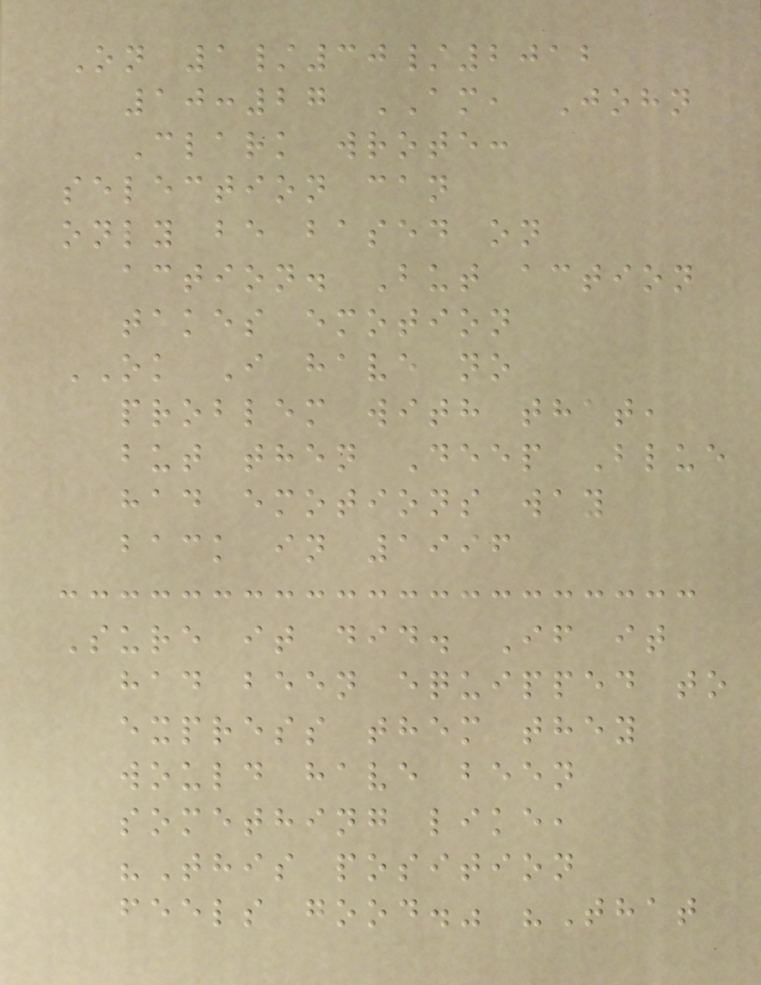On 1/30/2012
10:27 AM, John
Clark wrote:
selection can
only be based on
action. But action
takes emotion
OK I have no
problem with that,
but then Deep Blue
had emotions way
back in 1996
Sure it did. If it
had been equipped to
express them they
would have been
something like,
"This position
feels good." "That
